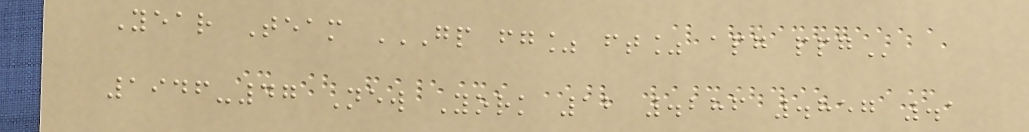Year Team GP FG% FT% APG PPG
1946-47 New York 12 .286 .857 .1
